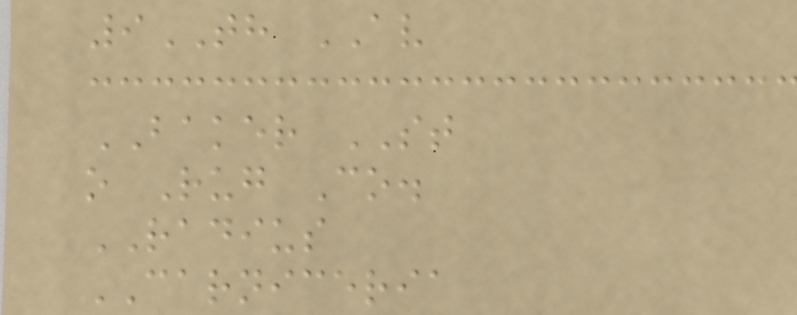9TH AV
BAKER ST
o Rug Co.
RADIUS
CARNICERIA
